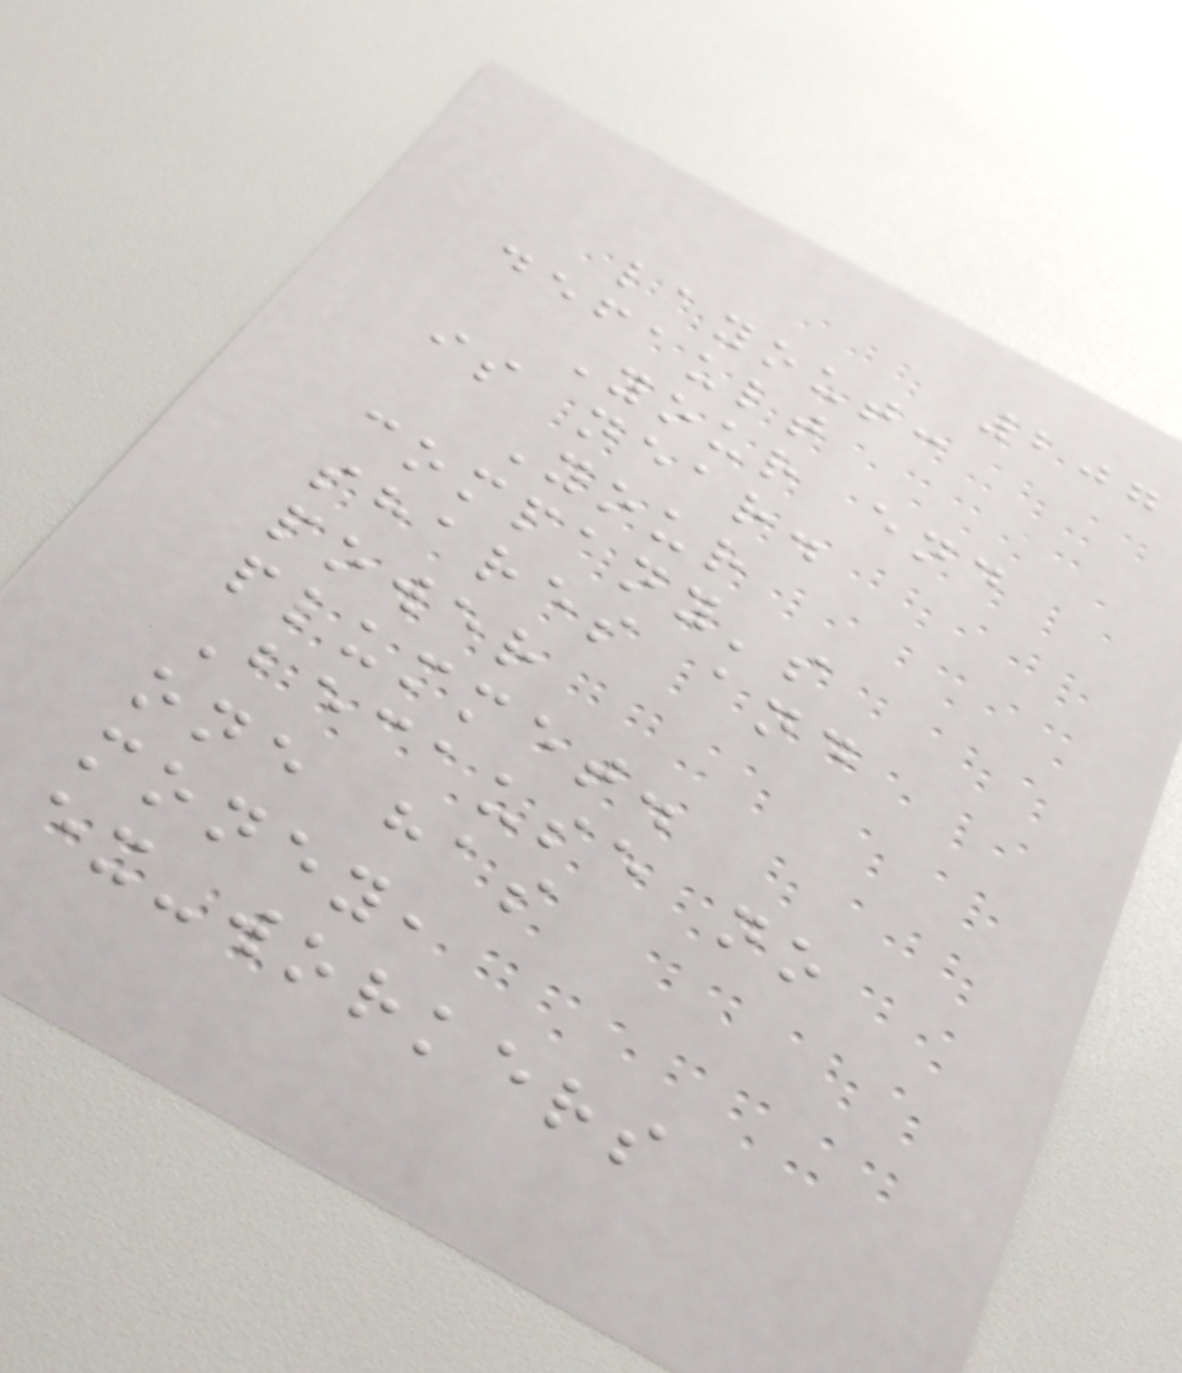207
layout:
default
Your end
is near.
Your
company's
shares and
power
plummet.
Because no
one has
money,
ex-workers
